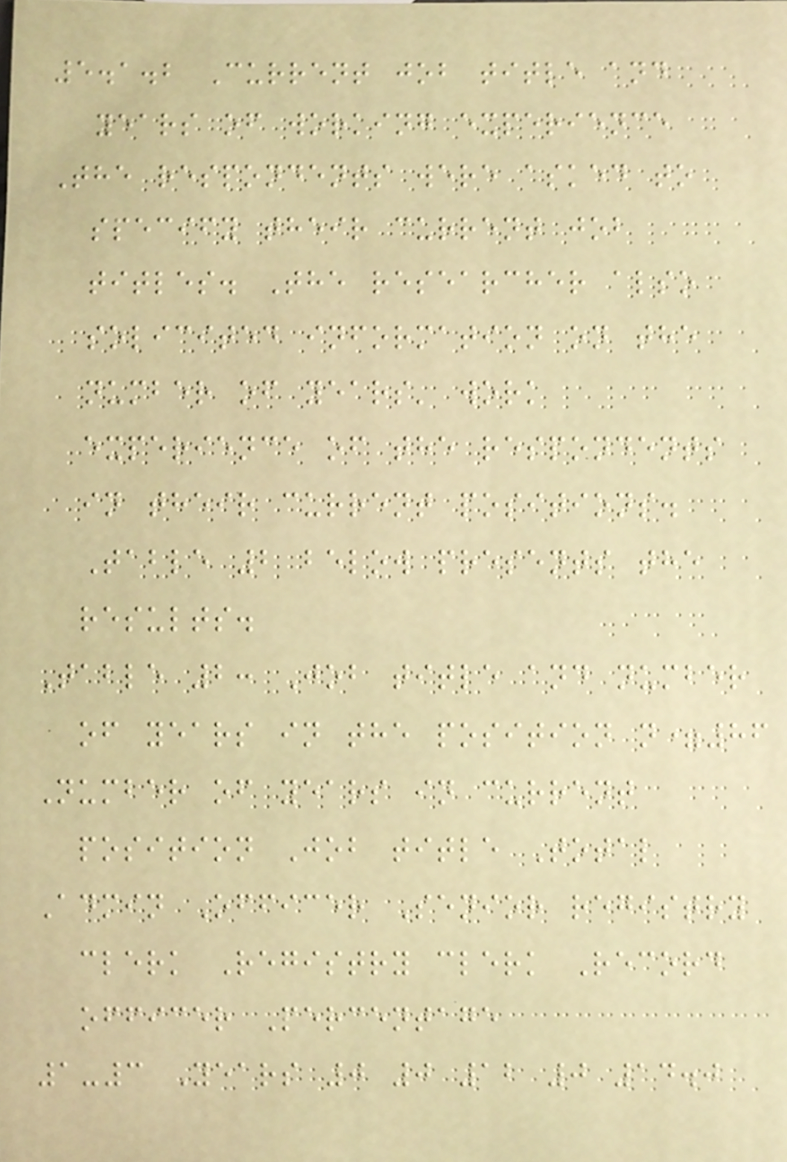5.1.2 Current job title and
years of working experience
The respondents were asked to
specify their current job
titles. The researcher also
solicited information on the
number of years' work
experience of the respondents
in their current positions.
Table 2 below presents the
results.
Table 2: Job title and number
of years in the position n=86
Number of years in current
position Job title Total
Admin Officer Senior registry
clerk Registry clerk Record
officer Percentage
1-3 Years 0 0 12 0 14.0
